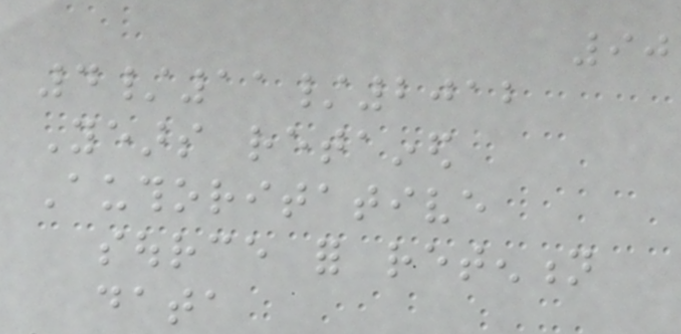90
4/11/2012
Years retained
Authoritative
source for retention
data
